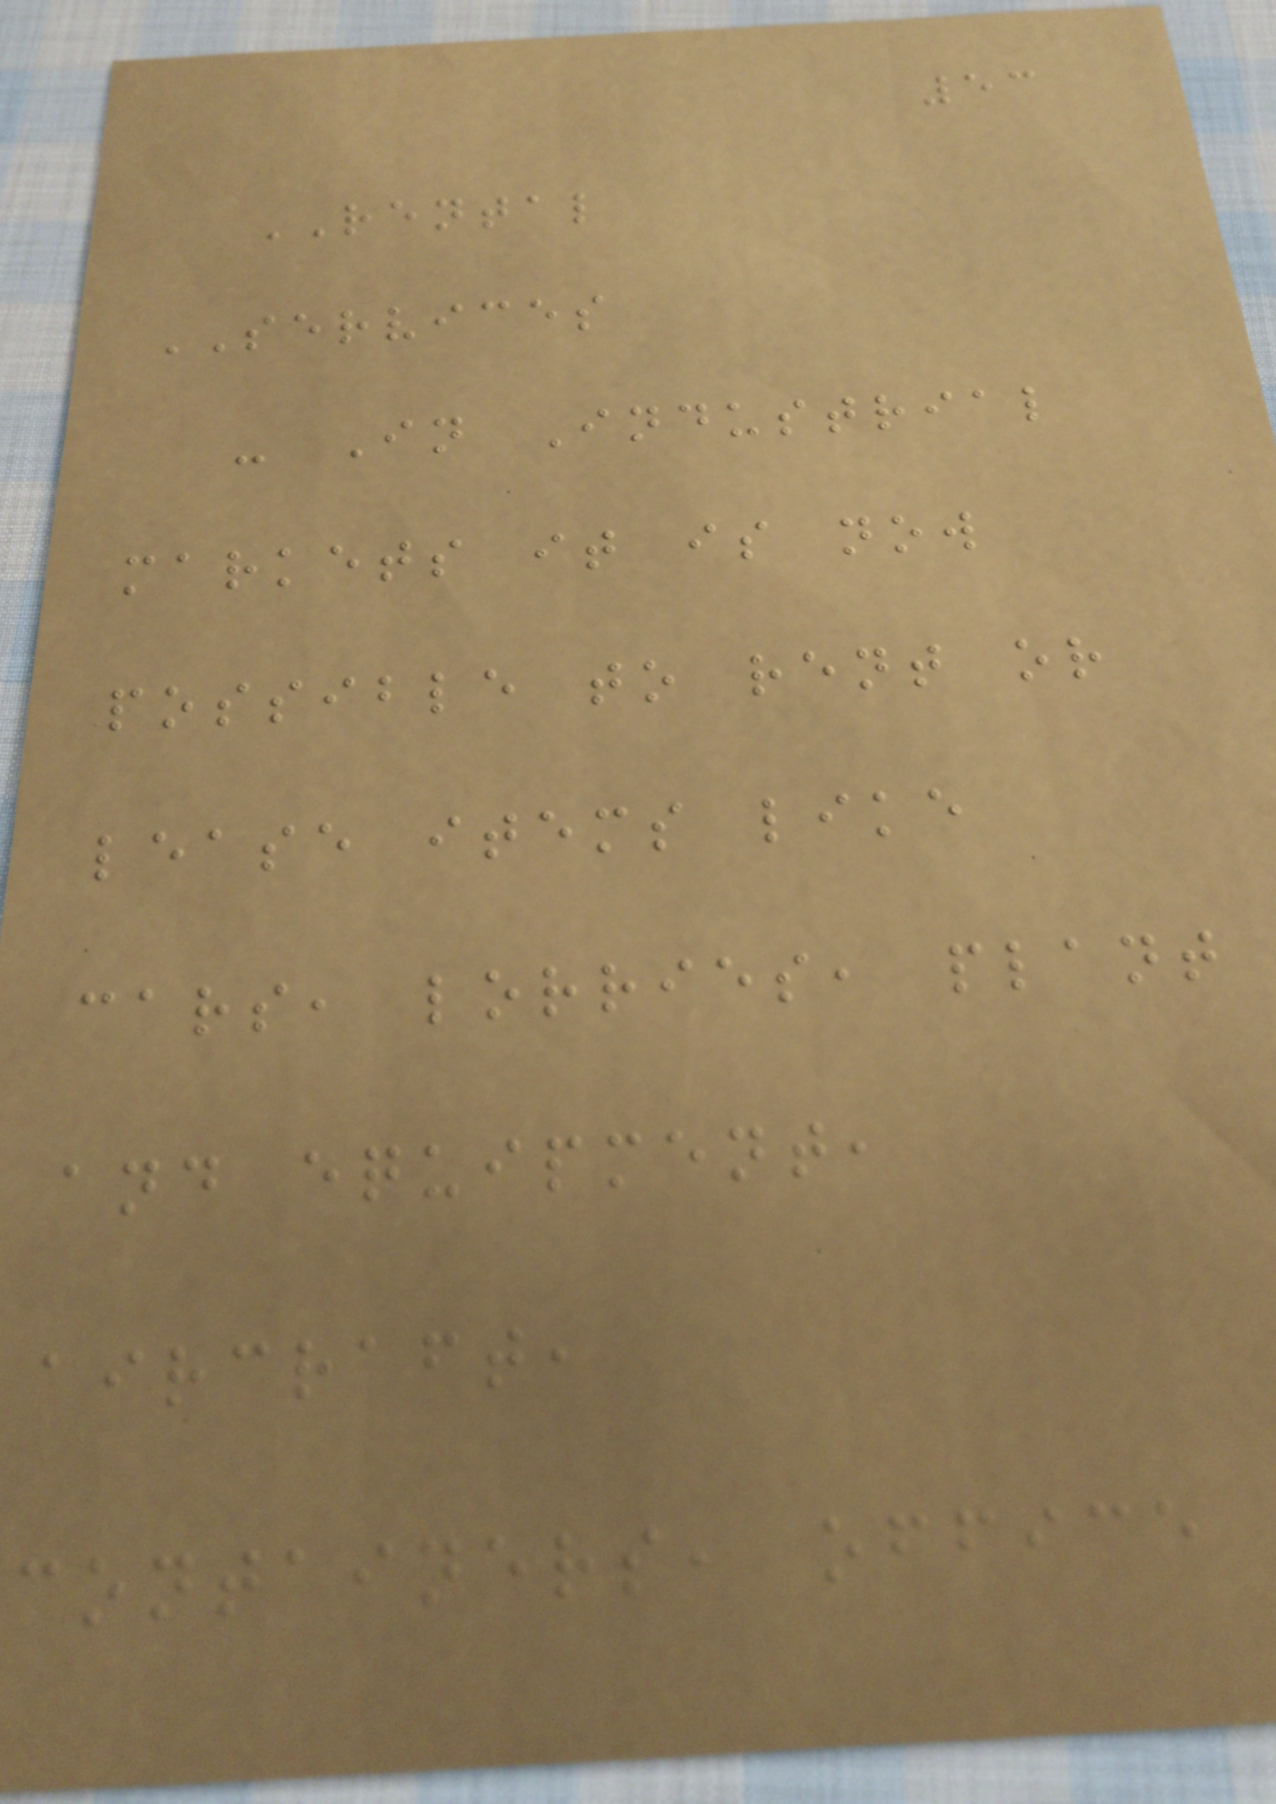53
RENTAL
SERVICES
- In Industrial
markets it is now
possible to rent or
lease items like
cars, lorries, plant
and equipment,
aircraft,
containers, office
